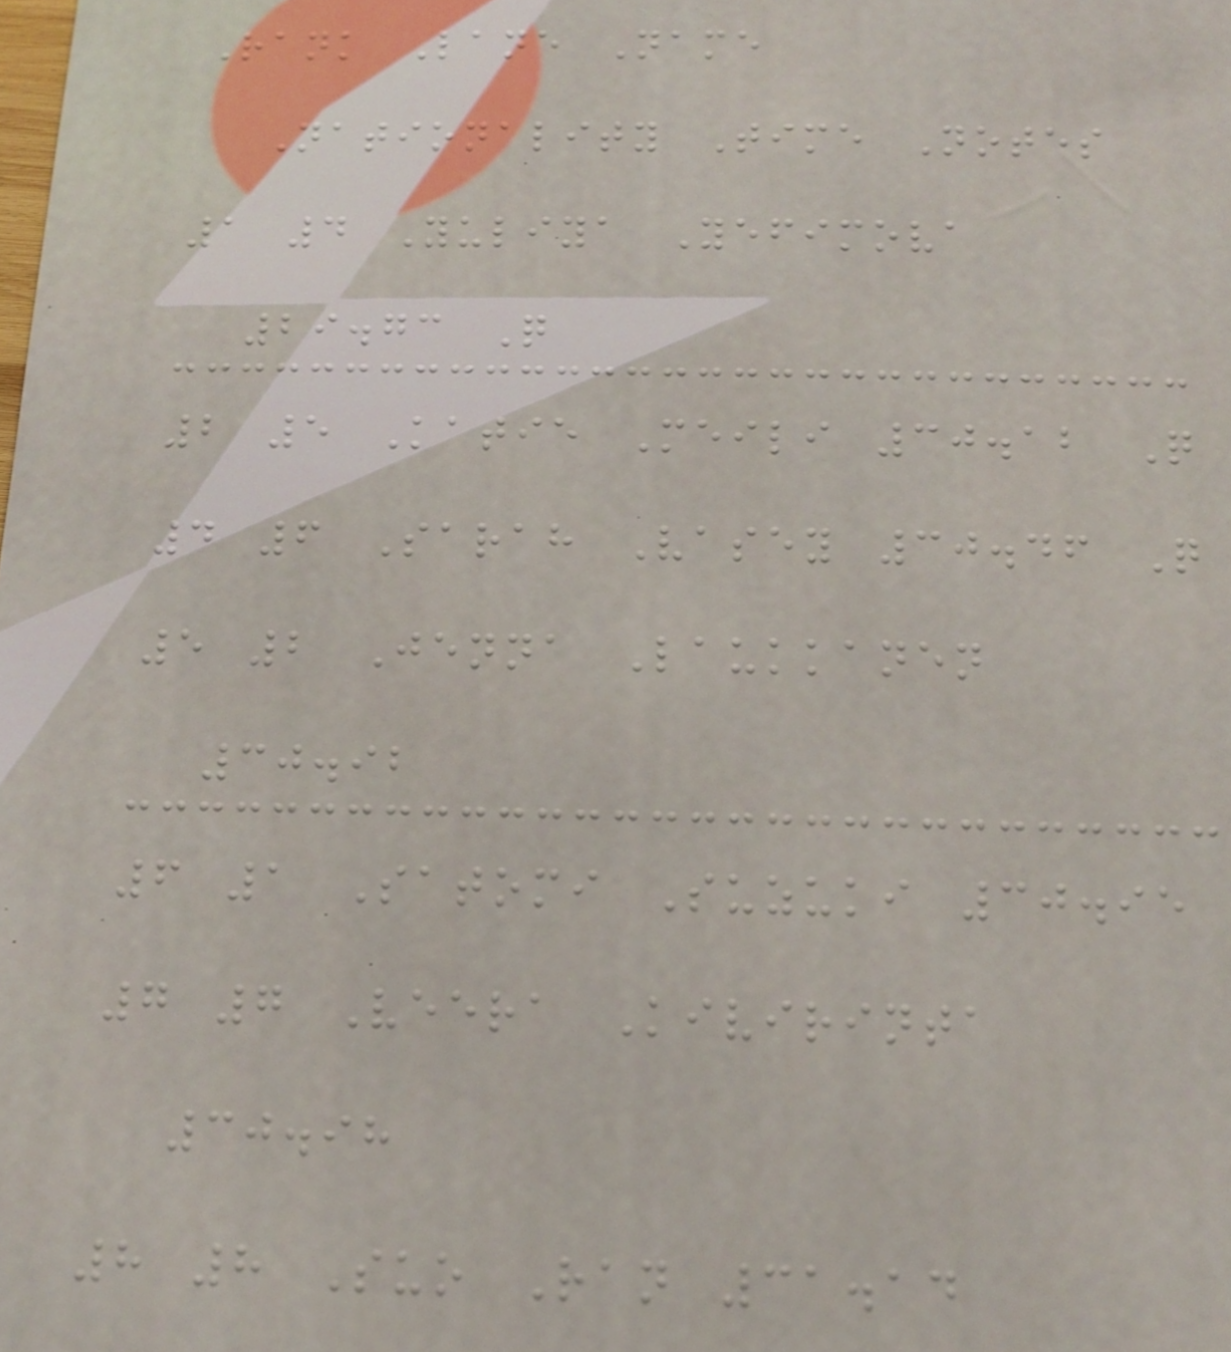Rank Lane Name
Nationality Time Notes
1 4 Yuliya Yefimova
29.73 Q
2 5 Katie Meili 30.12 Q
4 6 Sarah Vasey 30.46 Q
5 2 Jenna Laukkanen
30.92
6 1 Satomi Suzuki 30.95
7 7 Veera Kivirinta
30.98
8 8 Suo Ran 31.14
